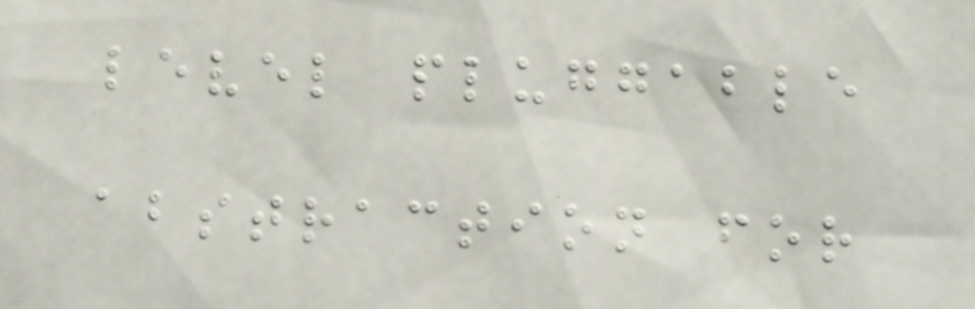level pluggable
abstraction for
